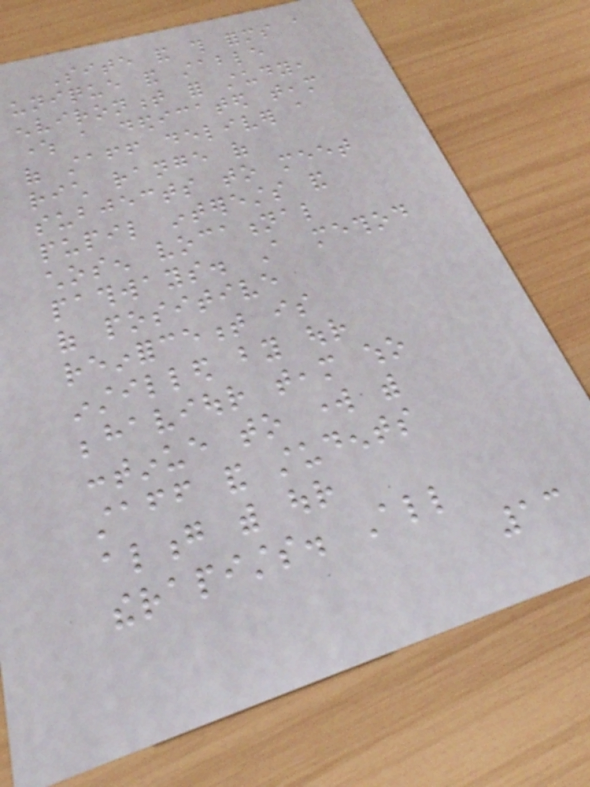Site and this forms a
unique and stable
environment for study,
where a dedicated team
of staff deliver a
rich range of
subjects to meet
pupil interests and
chosen vocational
pathways. A method
of positive
reinforcement is
instilled by our
behaviour team who
continue to work with
staff and students
along with our
therapists. All
13
